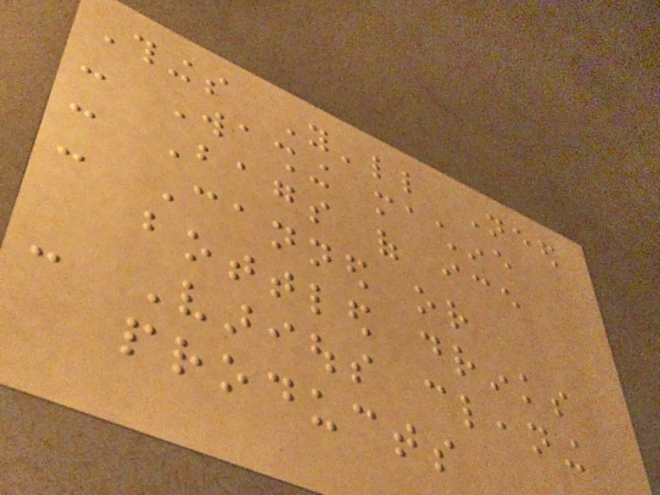Things You'll Need
- Washing machine
- Bags of ice
- Canned or
bottled drinks
- Various cleaning
products
